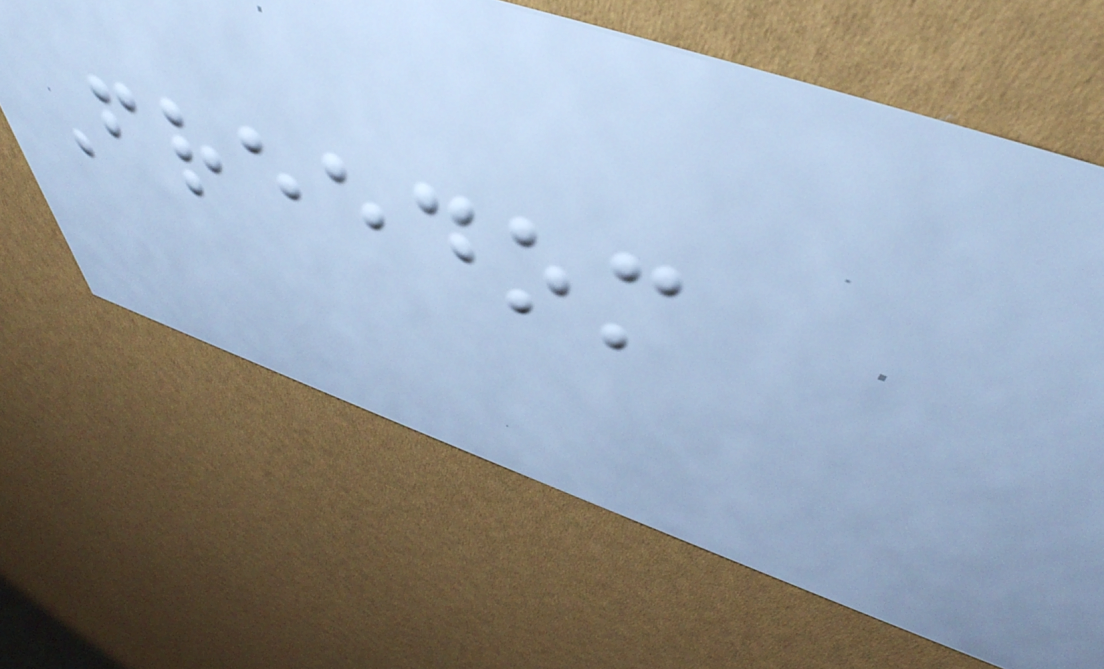Freedom
